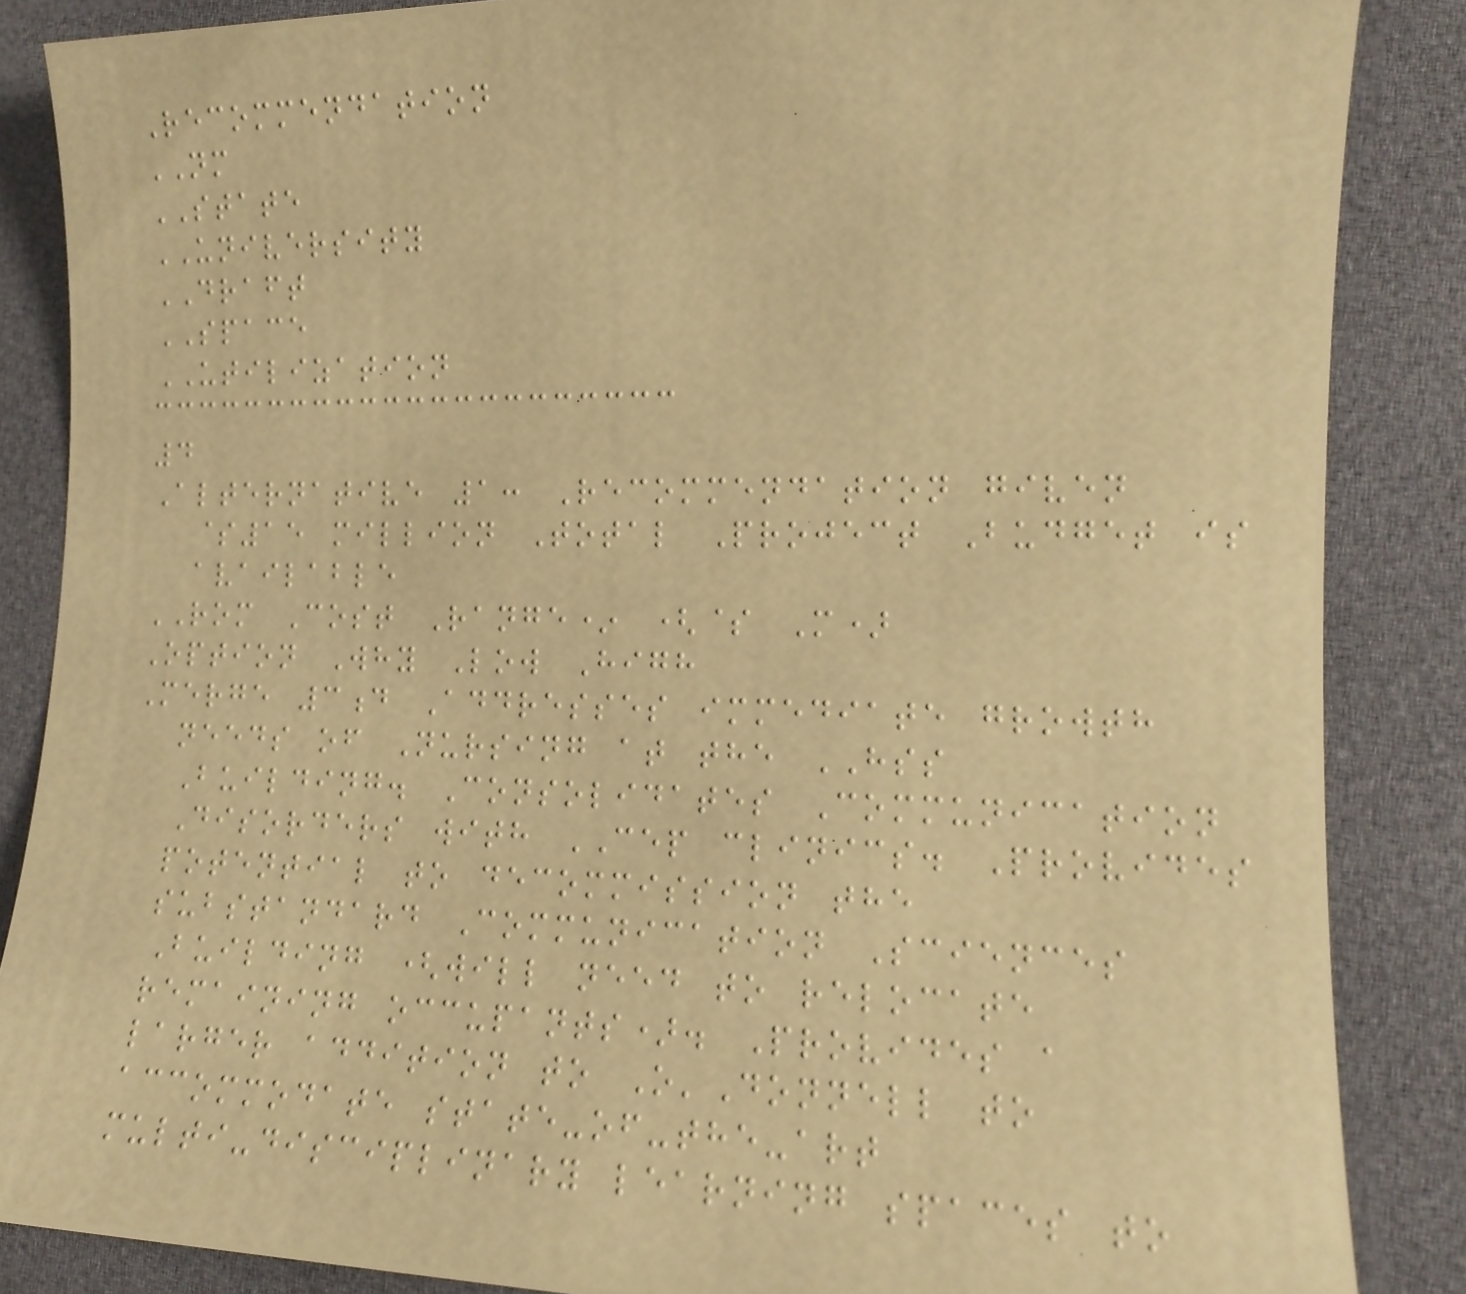Recommendation
NM
STATE
UNIVERSITY
DRAFT
SPACE
UTILIZATION
4
Alternative 1: Recommendation given
$15 million Total Project Budget is
available
ROM Cost Range* ($ M)
Option Why Low High
Merge 3d Addresses immediate growth
needs of Nursing at the HSS
Building. Consolidates Communication
Disorders with CEP clinics. Provides
potential to decommission the
substandard Communication Sciences
Building (will need to relocate
remaining occupants). Provides a
larger addition to O'Donnell to
accommodate state-of-the-art
multi-disciplinary learning spaces to
